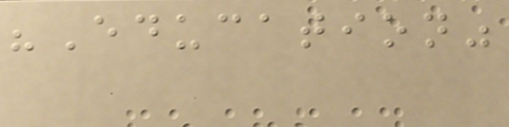"Education"
